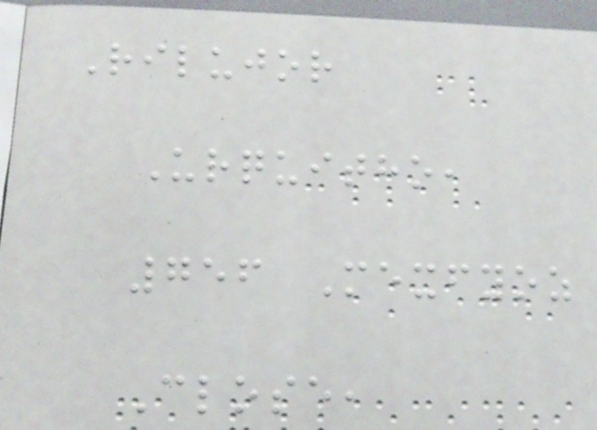Rilujor
Urquitho,
756 Mexfyoz
Close,
